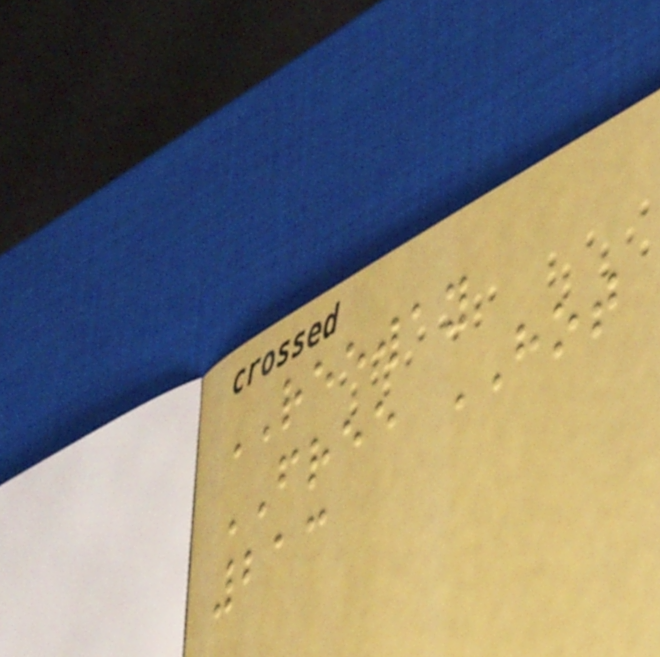REEWAY
FREE HOT
213
